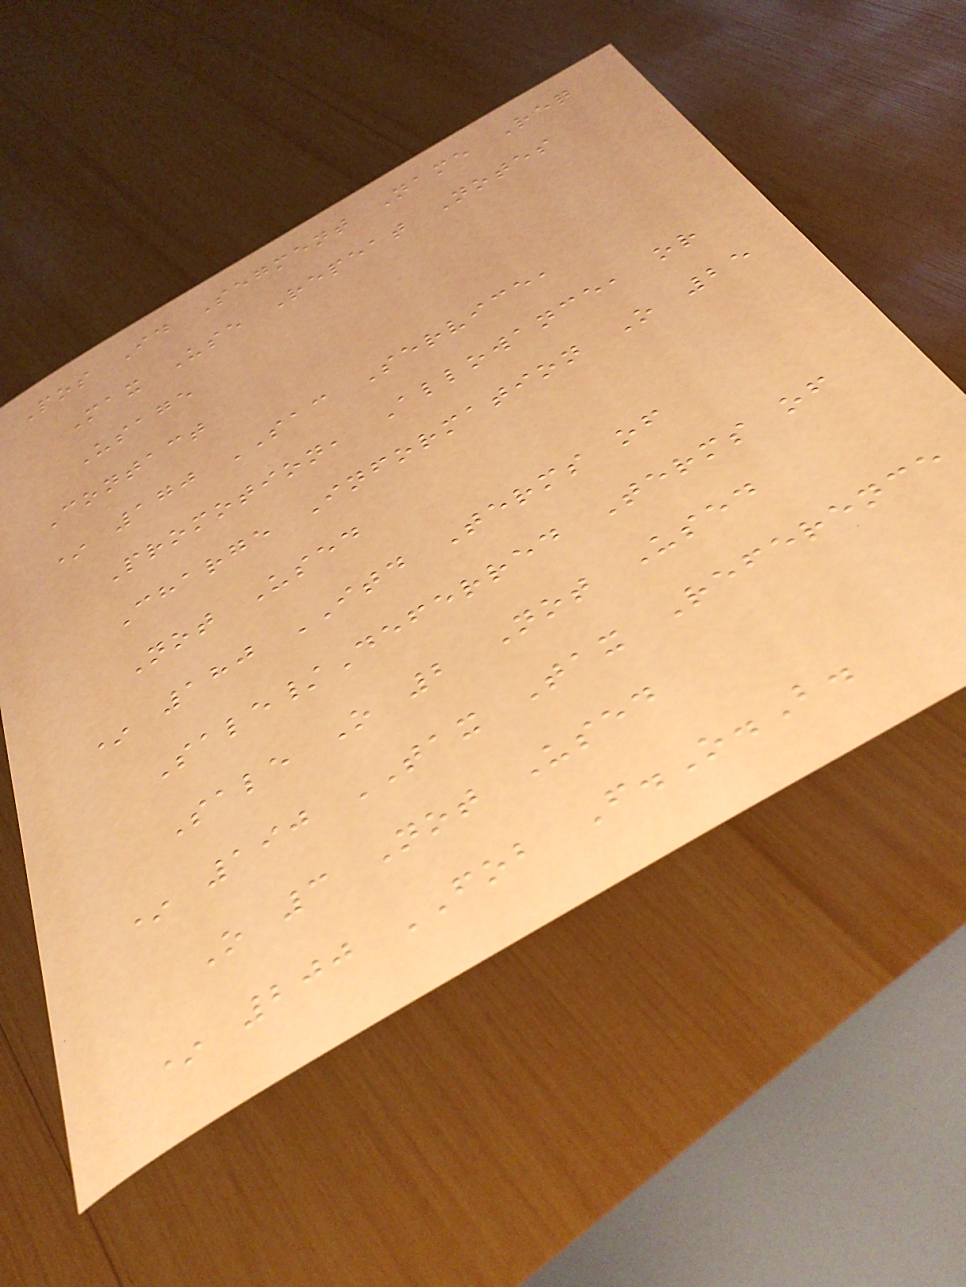Pos Id Segment Name Req
Max Use Repeat Notes
Usage
Contact
* 170 SAC Service,
Promotion, Allowance, or
Charge Information O 25
Not Used
* 180 ITD Terms of
Sale/Deferred Terms of
Sale O 2 Not Used
* 190 TAX Tax Reference
O 3 Not Used
* 200 FOB F.O.B.
